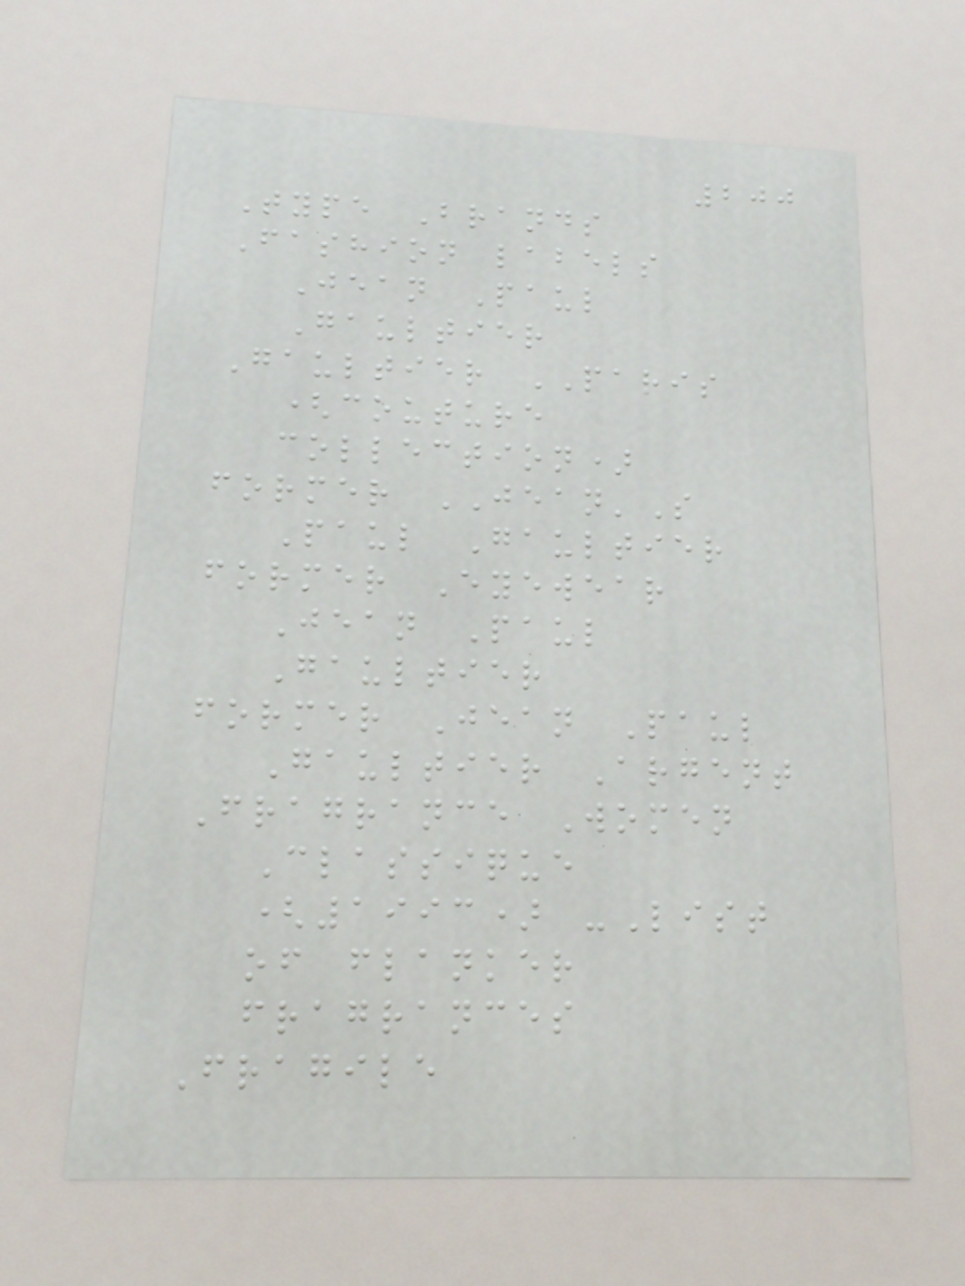200
Type Brands
Fashion labels
Jean Paul
Gaultier
Gaultier PARIS
(couture
collection)
former JEAN'S
Paul Gaultier
former Eyewear
Jean Paul
Gaultier
former Jean Paul
Gaultier Argent
Fragrance Women
Classique
(1993) -List
of flanker
fragrances
Fragile
